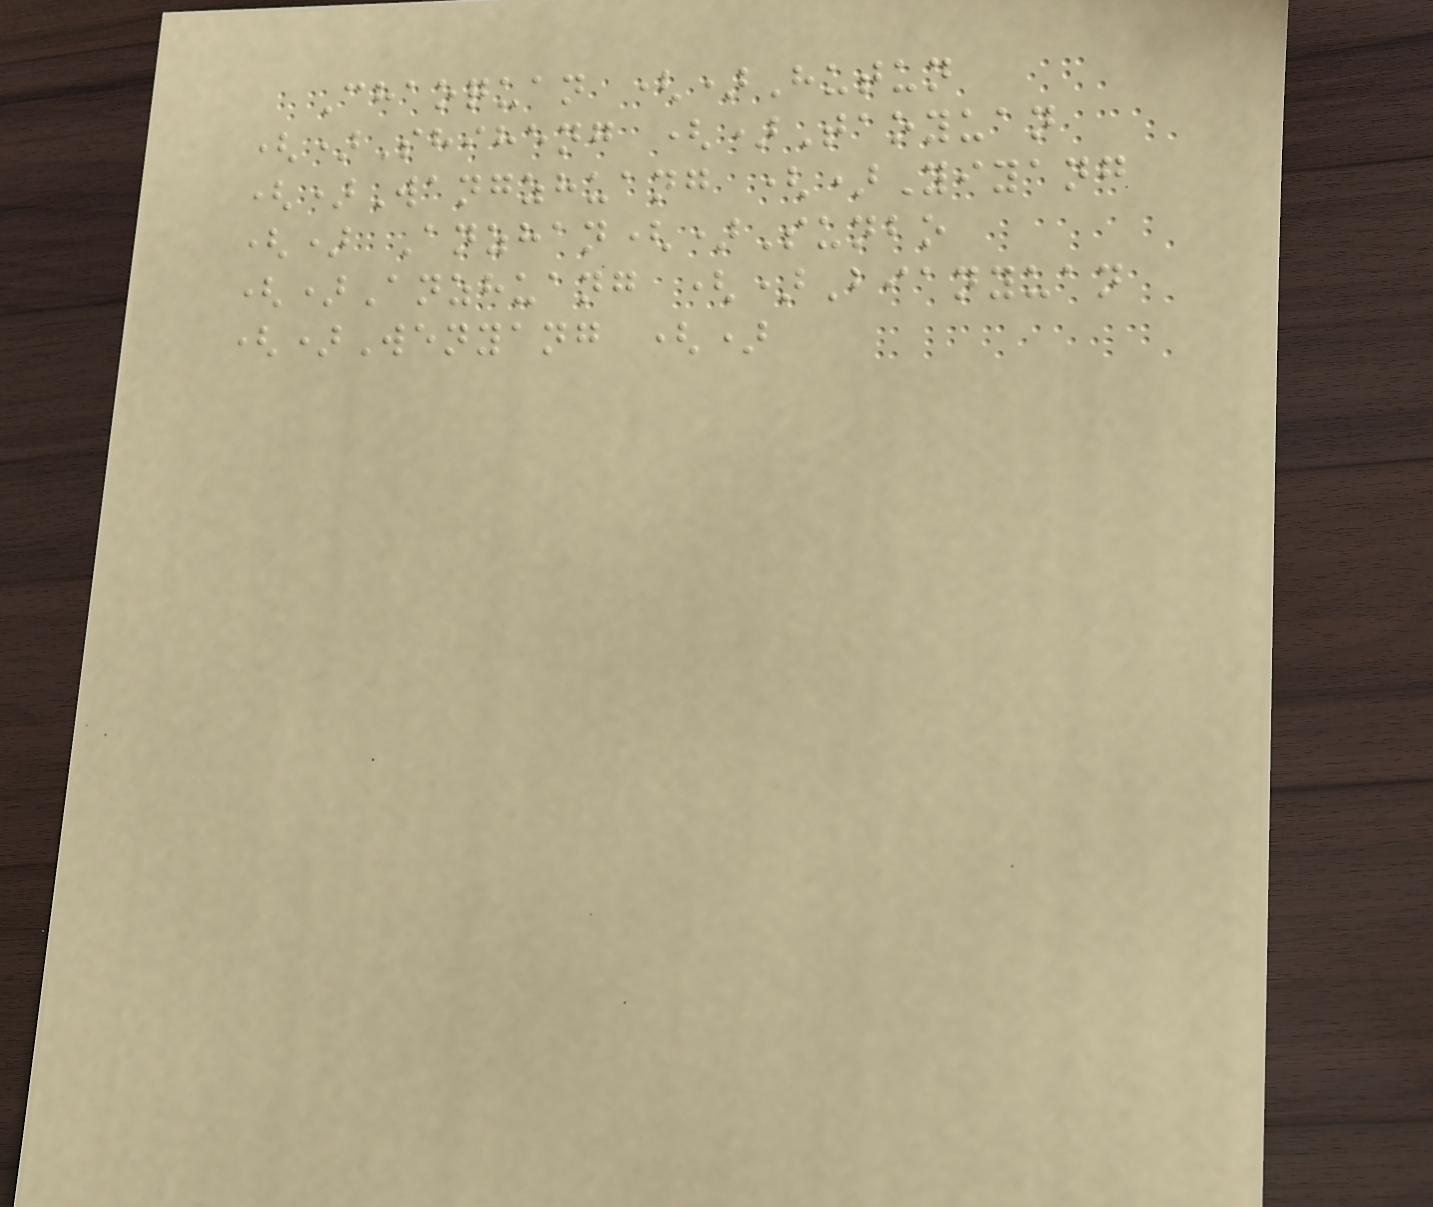Chaoquan ()Hutun
()Shiheng ()Taoyuan
()Wangzhuang ()Yiyang
() Anzhan()Sunbo
()Anzhuang ()Bianyuan
()Wenyang ()
